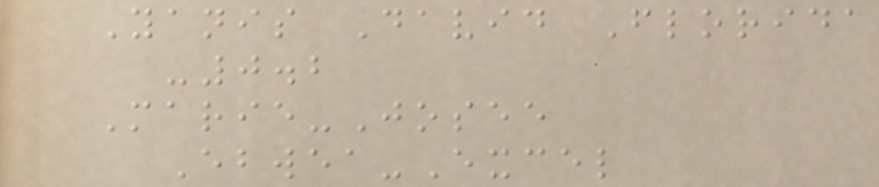Yanis David Florida
-0.2
Marie-Josee
Ebwea-Excel
